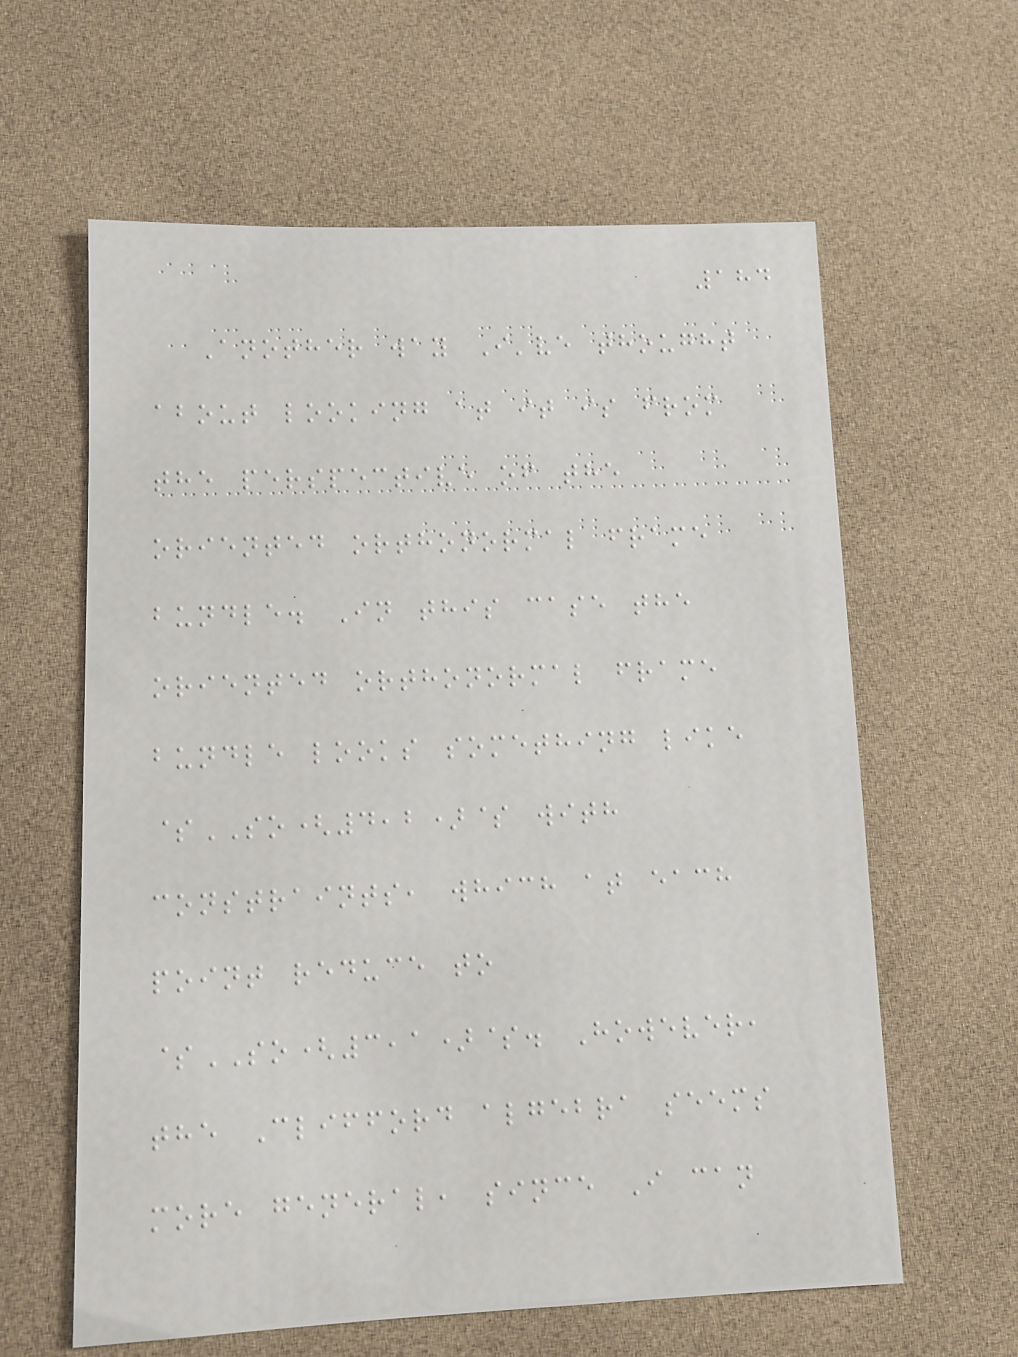184
Another way I've thought
about looking at it is from
the perspective of the
oriented orthonormal frame
bundle. In this case the
oriented orthonormal frame
bundle looks something like
$SO(4,2)$ with
constraints, which at each
point reduce to
$SO(3,1)$. However,
the Clifford algebra seems
more general, since I can
